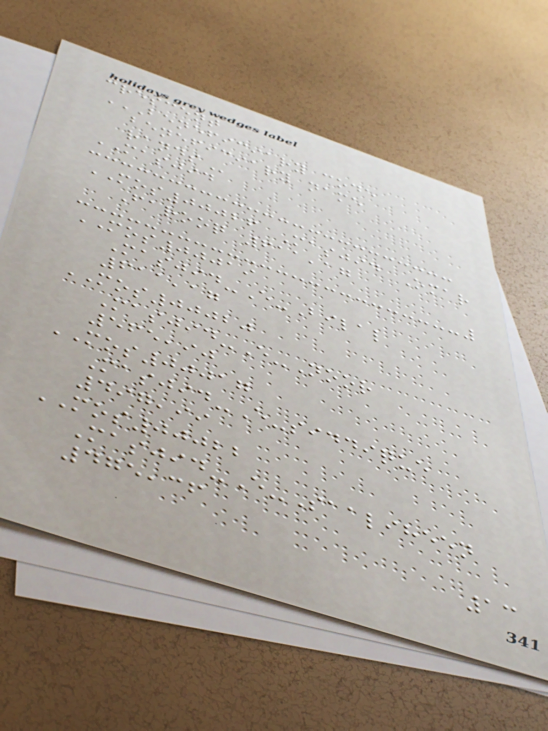crescent
BENEFICIARY CODE
BENEFICIARY NAME
RANDS
MASJID
MOS00026 Masjid Omar
Farooq 611,17
MOS00019
Masjid-E-Bilal
611,17
MOS00020
Masjid-E-Noor
565,90
MOS00017
Masjid-E-siddique
497,99
MOS00022
Masjid-E-Saaliheen
475,36
13
